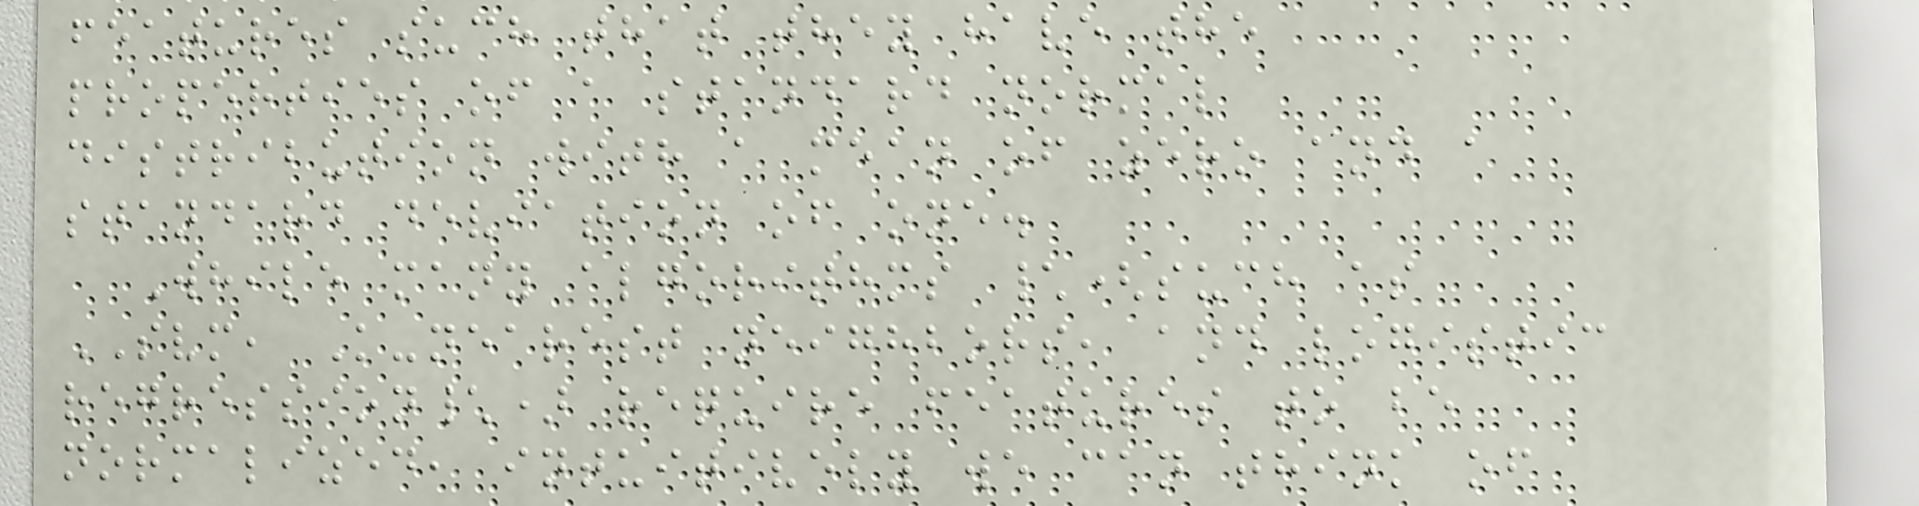features such that they have the
properties of a standard normal
distribution with a mean of zero and a
standard deviation of one.
While many algorithms \(such as
SVM, K-nearest neighbors, and logistic
regression\) require features to be
normalized, intuitively we can think of
